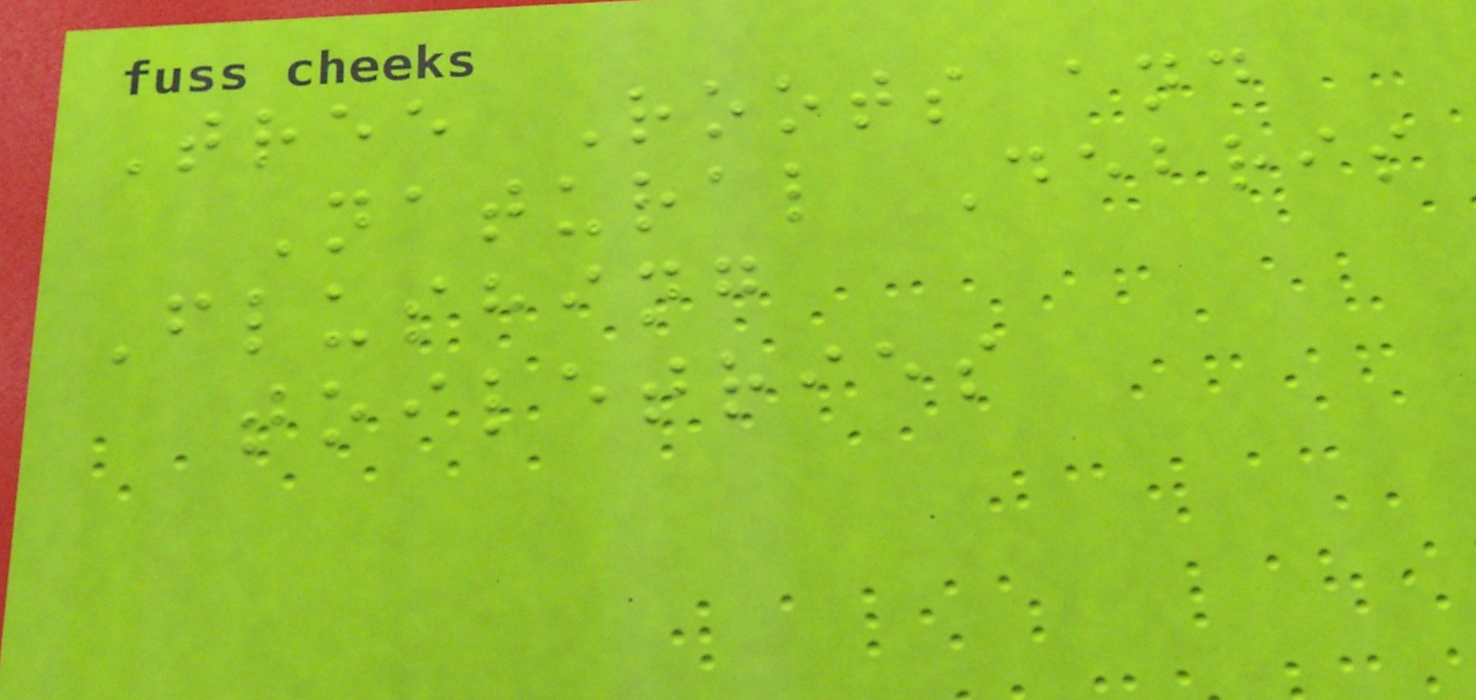Tree Roots and
Natural Debris
Flushing
toiletries
